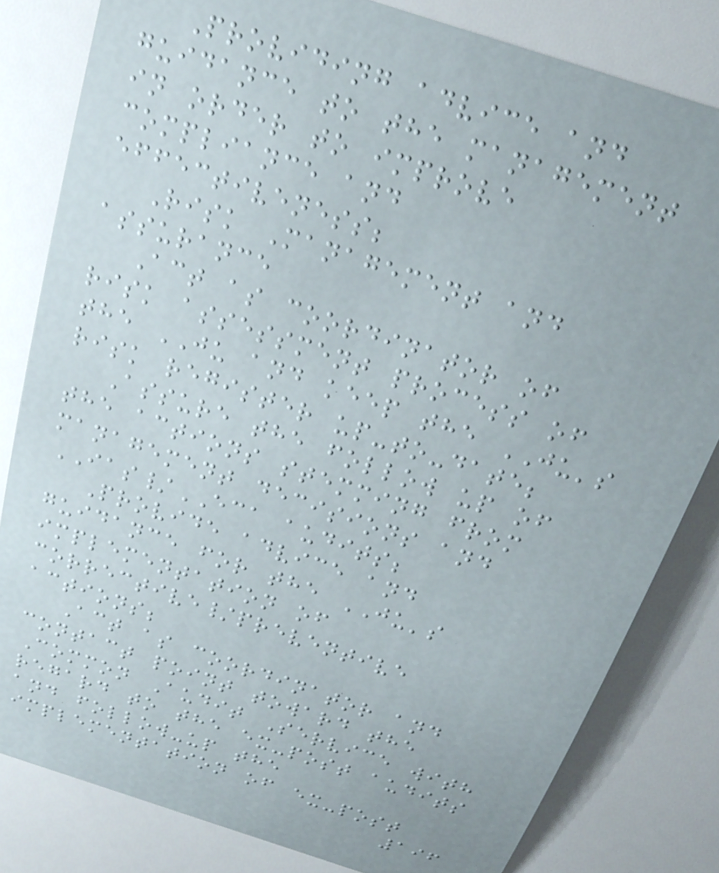Providing advice and
guidance to the management
in order to improve
compliance and
effectiveness;
Risk Management and
assurance
Act as coordinator of
risk assessment process of
the JU and keep the JU's
risk register up-to-date;
Assure the follow up of
the actions stemming from
management decisions and
IAS/ECA audits;
Provide advice and
guidance for the JU's
implementation of
corrective/preventive
actions;
Act as coordinator and
contact point toward the
Common Audit Service with
regard to the ex-post audits
and follow-up the
implementation of ex-post
196
